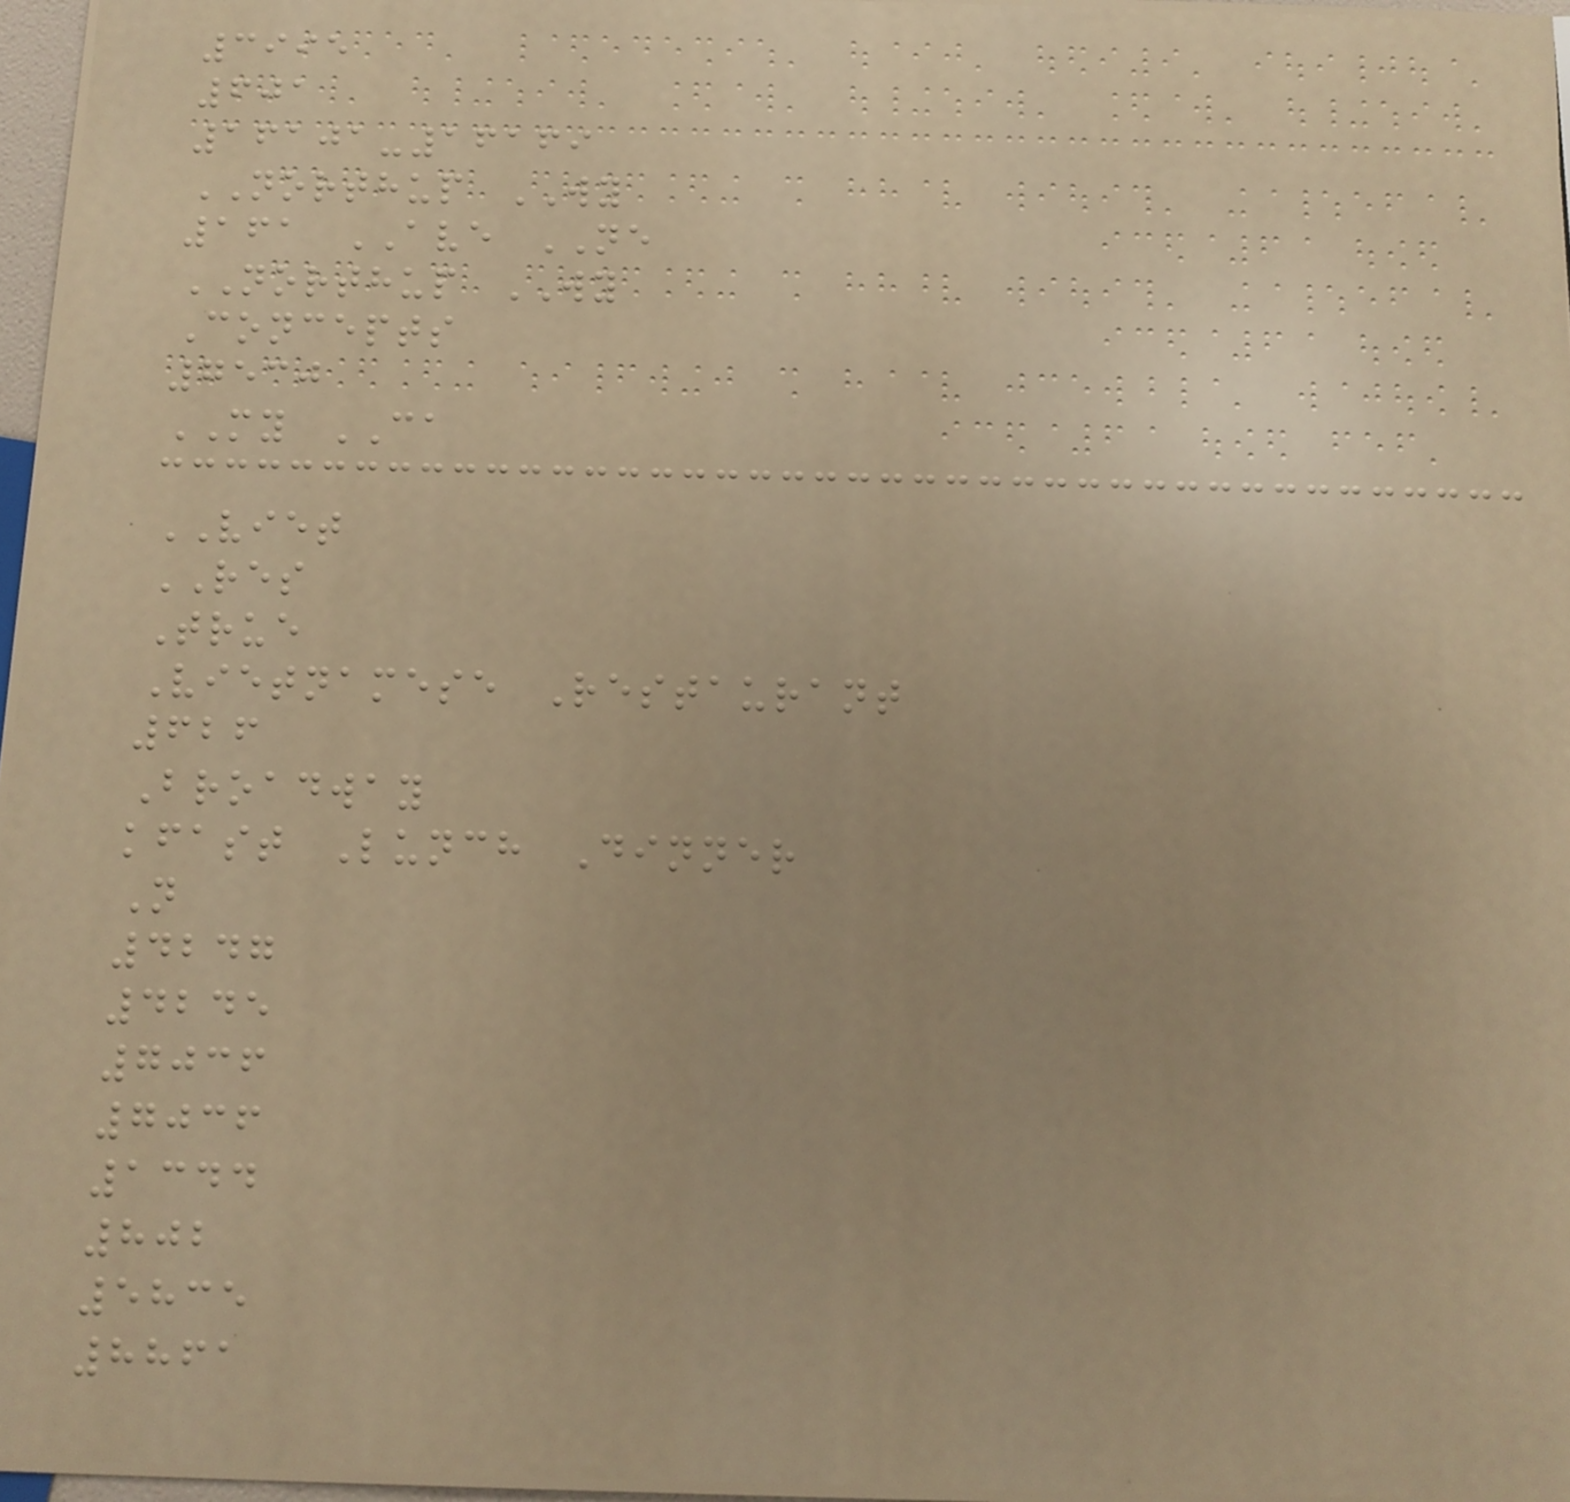3995
601
16101-16169
NORTHUP WY
161 AVE NE
NORTHUP WY
Concepts
7530
MY CA
VIET
RES
True
Vietnamese Restaurant
626
Broadway
kfast Lunch Dinner
N
4247
4245
7036
7036
1344
802
5835
8861
